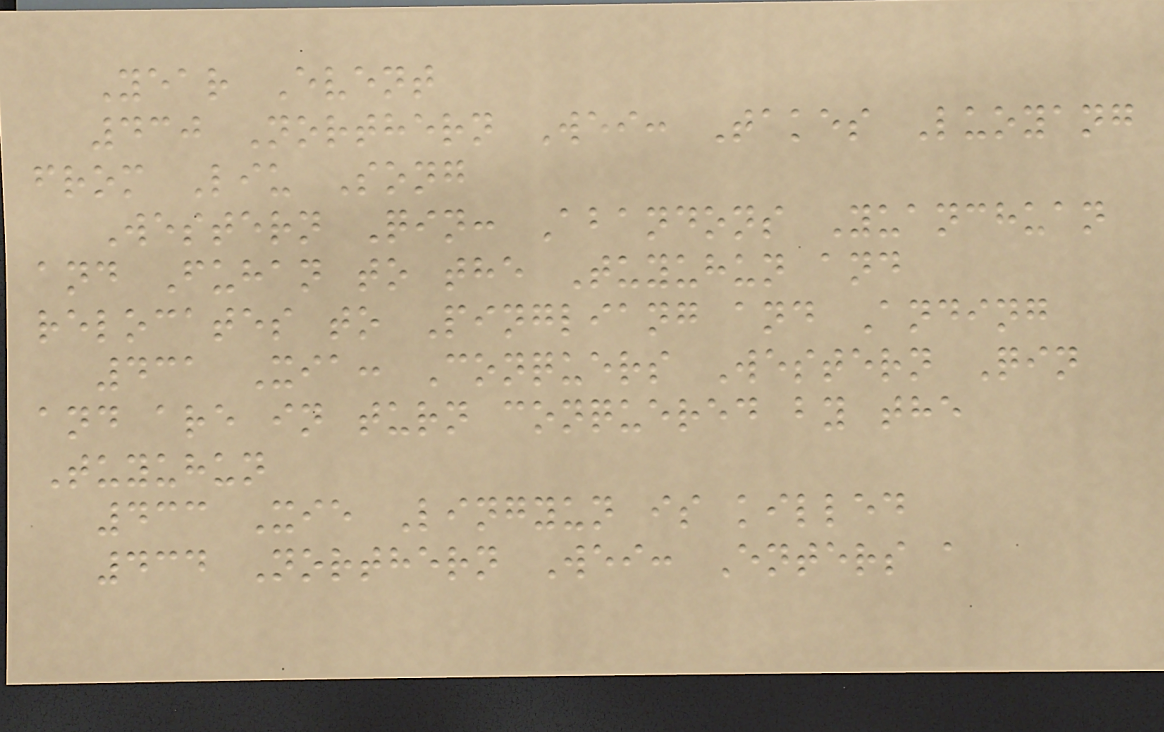Year Event
430 Northern Wei: Takes Luoyang
from Liu Song
Western Qin: Abandons Yuanchuan
and Fuhan to the Tuyuhun and
relocates to Pingliang and Anding
431 Xia: Conquers Western Qin
and are in turn conquered by the
Tuyuhun
433 Xie Lingyun is killed
434 Northern Wei: Enters a
